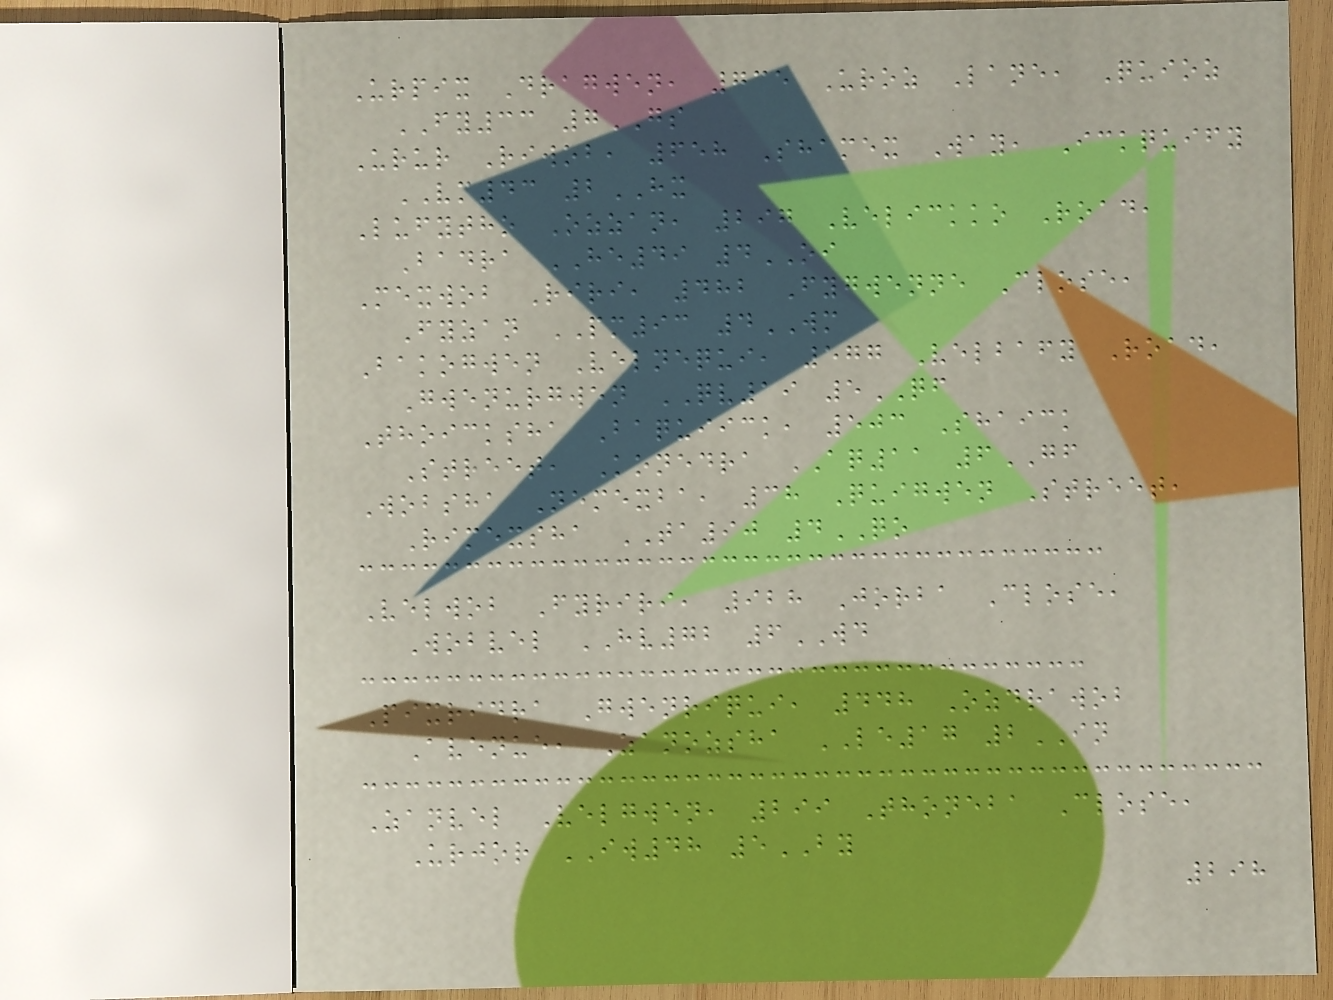Urpix Dragwen, 735 Uroz Lane, Quioz
FY33 7GS
Urur Riwob, 658 Shamex Way, Ickquify
VM43 2HX
Lufytho Ozzan, 297 Velickko Road,
Badra HE49 4OI
Mexwob Riri, 482 Fygwenne Close,
Fyzan PM93 4WM
Bakogwen Velnequi, 577 Velbafy Road,
Gwenurgwen QV19 5QF
Thoicksha Baquiick, 503 Shaick
Street, Konedra AQ11 6GF
Wobsha Nemexba, 38 Quigwen Street,
Rimexsha TA90 4QO
Velwob Fyriri, 928 Jorba Close,
Wobvel HV72 6WD
Pixridra Gwenriqui, 448 Ozdrawob
Avenue, Zanozsha LE17 2IN
Zanvel Velgwen, 299 Thoneba Close,
Urjor IW48 5BY
298
